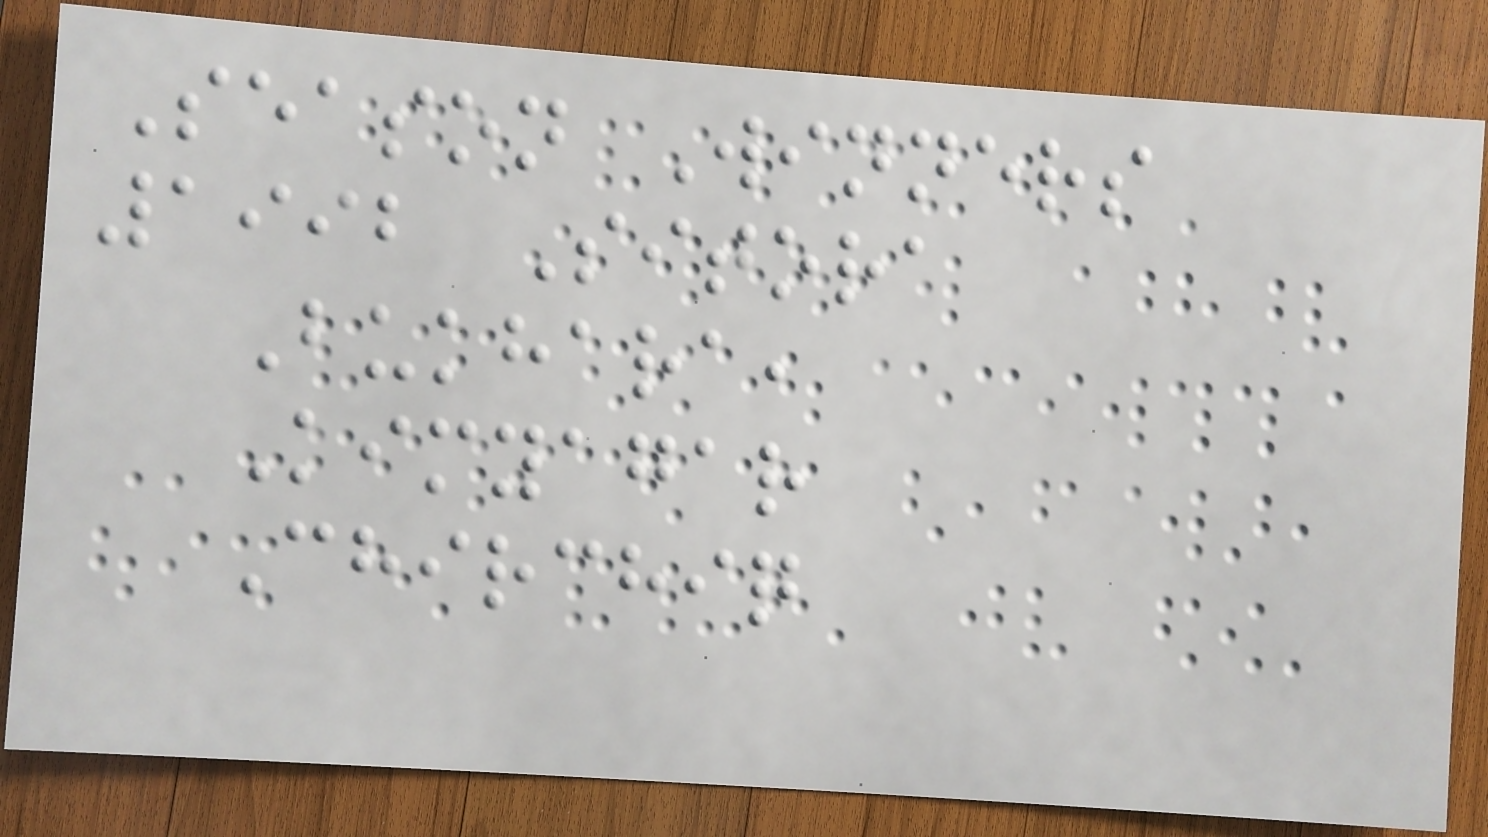Season Winners
1992 Sitora
Bukhara,
Kimyagar
Chirchiq
